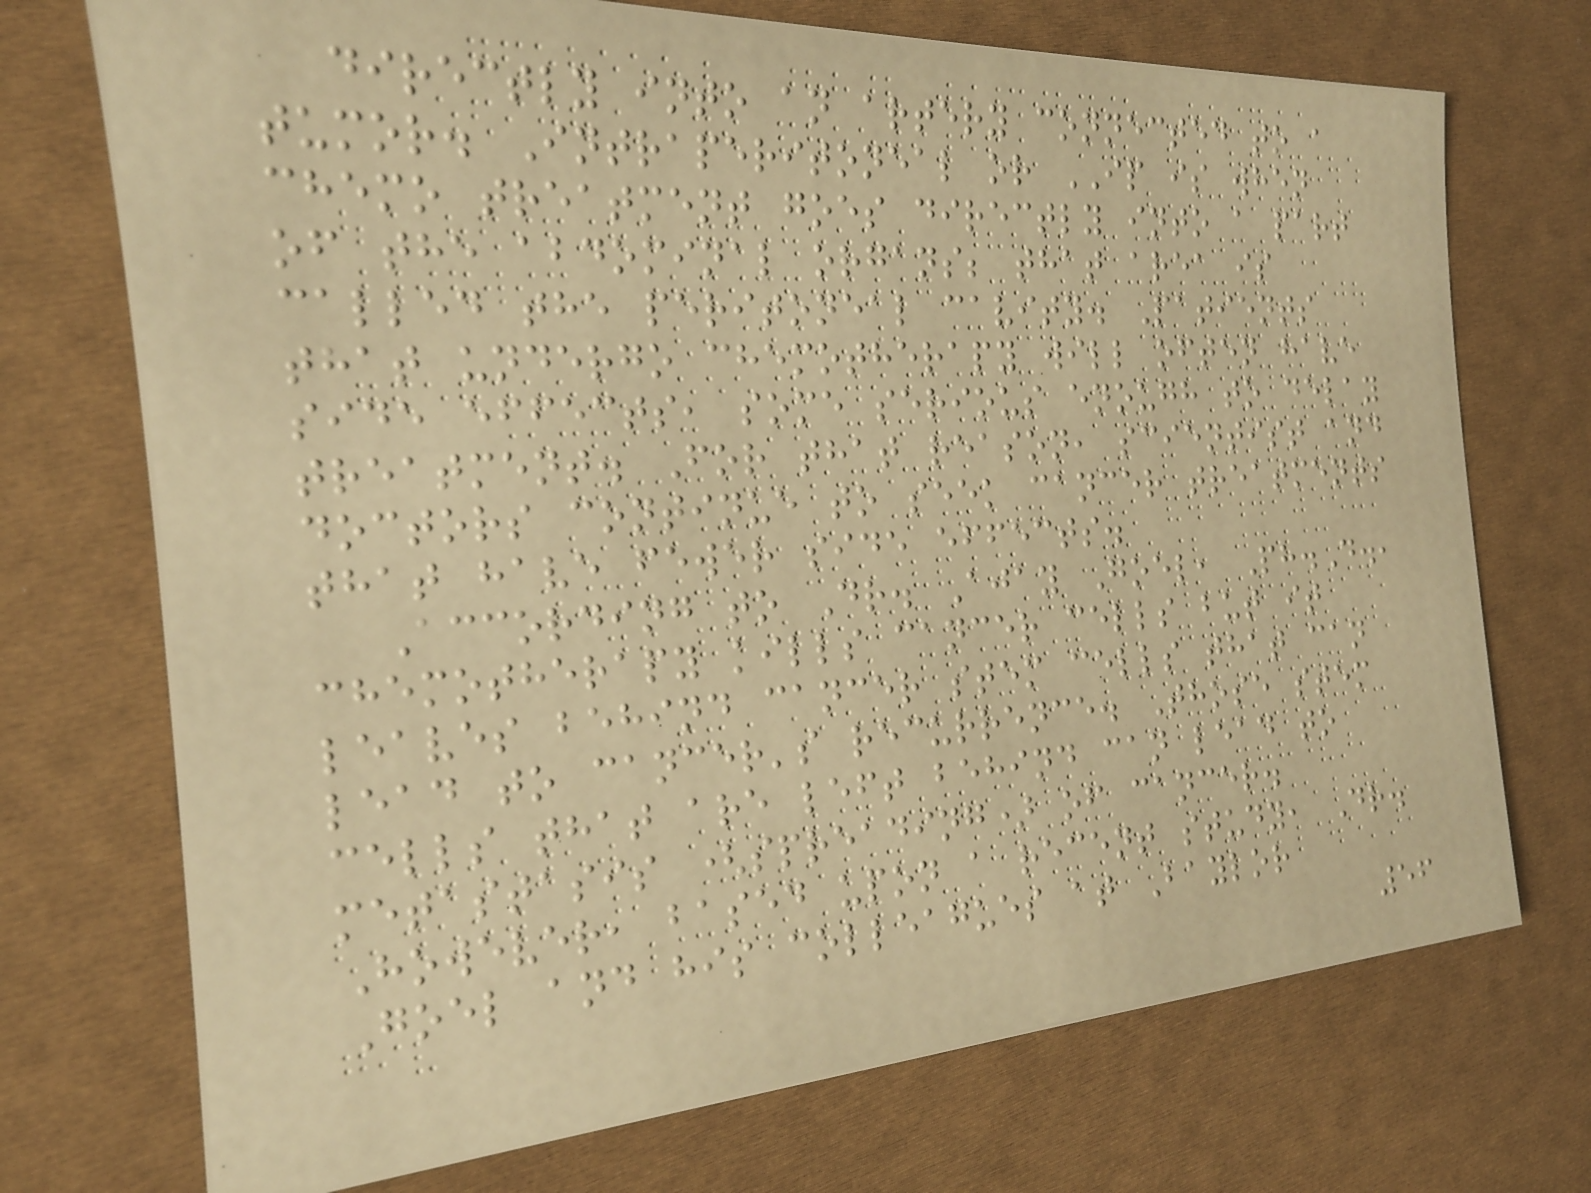directly into an artery connected to a
tumor. Intraperitoneal or IP is when
chemo treatment goes directly into a part
of the abdominal organs; that area is
called the peritoneal cavity. Patients
that undergo chemotherapy will often have
side effects, some serious enough to delay
treatment. For that reason, scientist and
doctors continue to seek cancer treatments
that have fewer side effects.
According to Dr. Ajay Goel, Ph.D.,
chemotherapy kills cancer cells but it
leaves behind cancer stem cells that can
lead to cancer's recurrence. Those stem
cells that are left behind can lead to
metastasis (spreading) of cancer.
However, based upon a recent study, Dr.
Goel and his colleagues at Baylor
56
